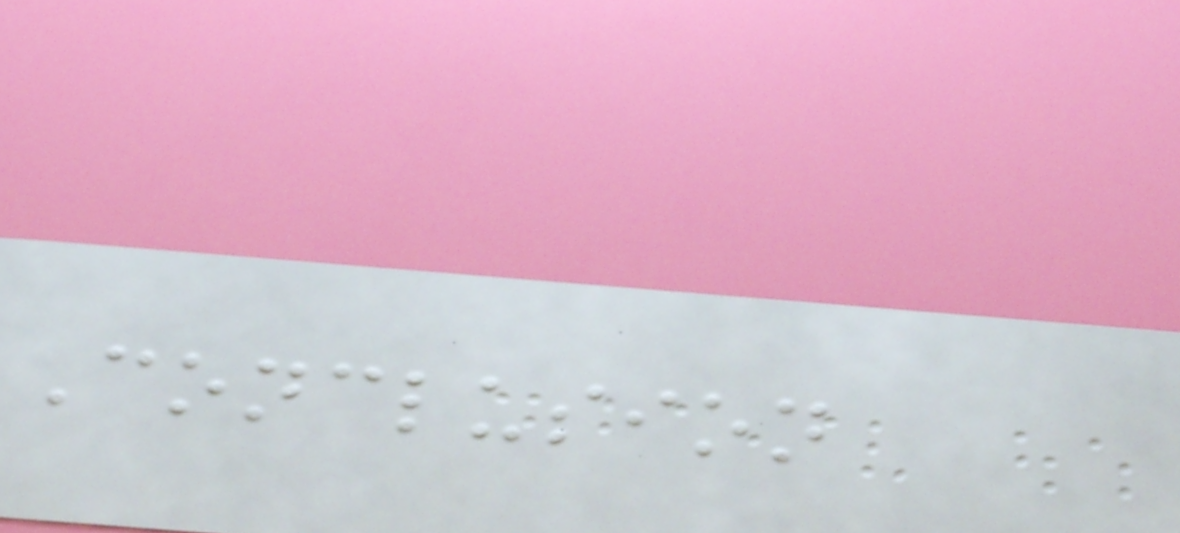Conclusion
